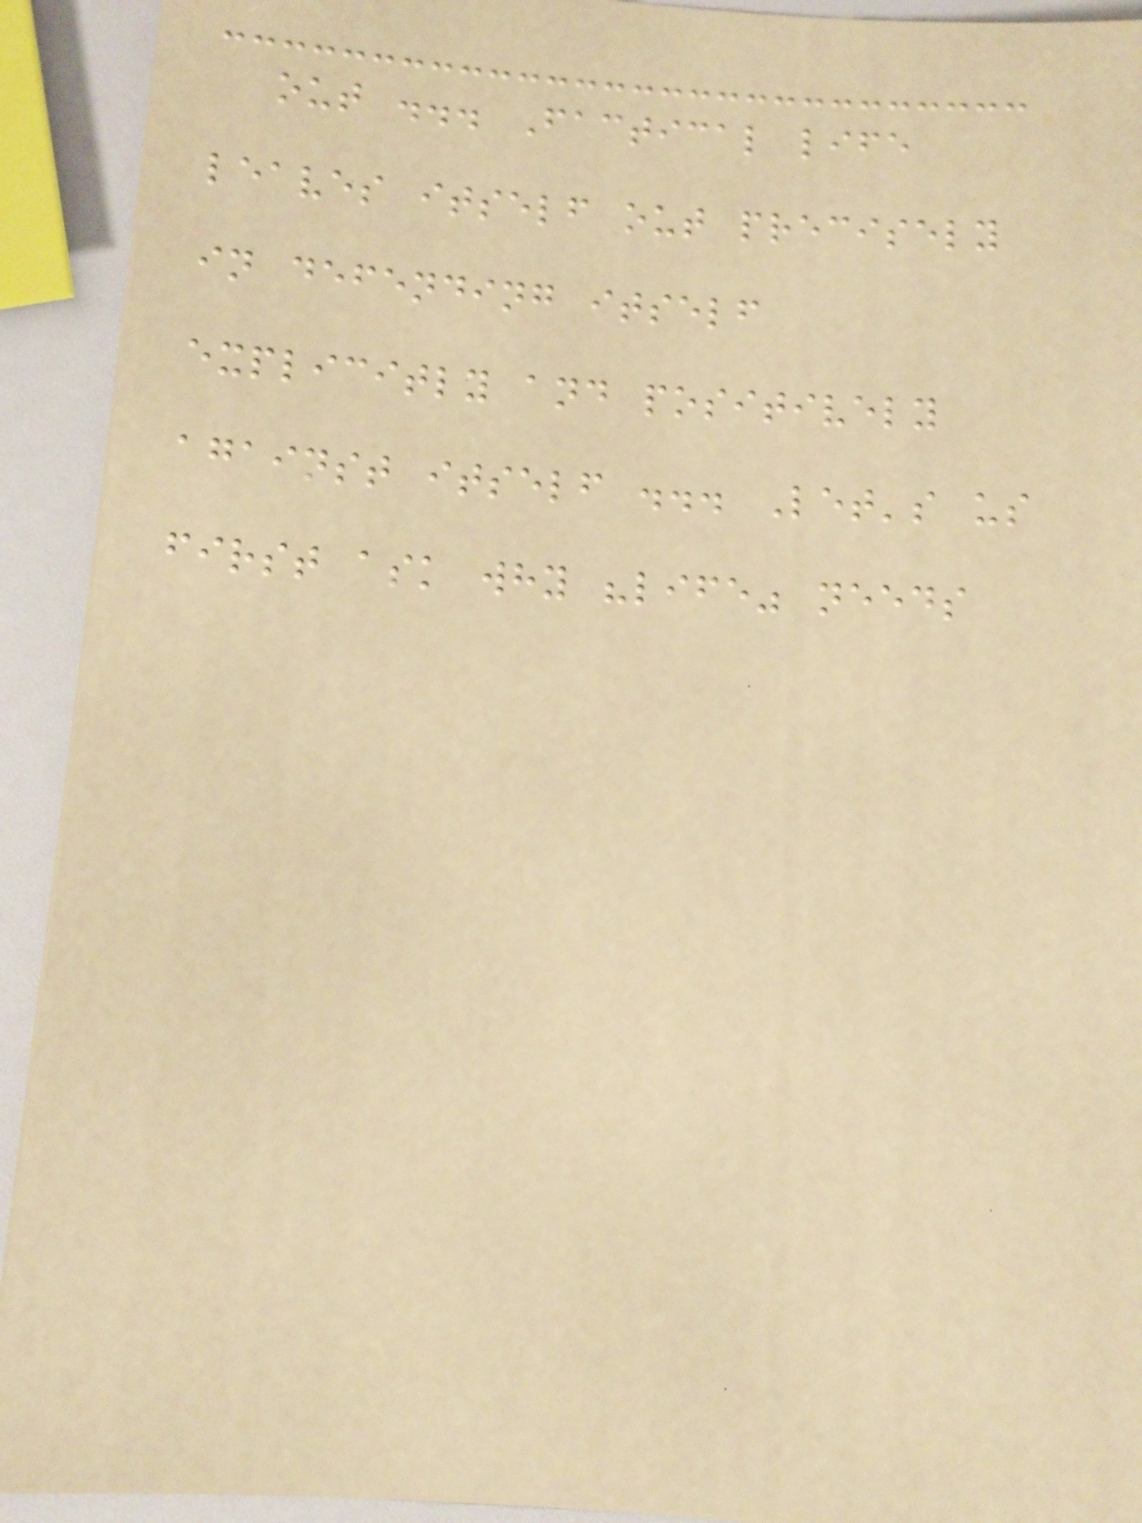out ... Factical life
leaves itself out precisely
in defending itself
explicitly and positively
against itself ... Let's us
first ask why "life" needs
